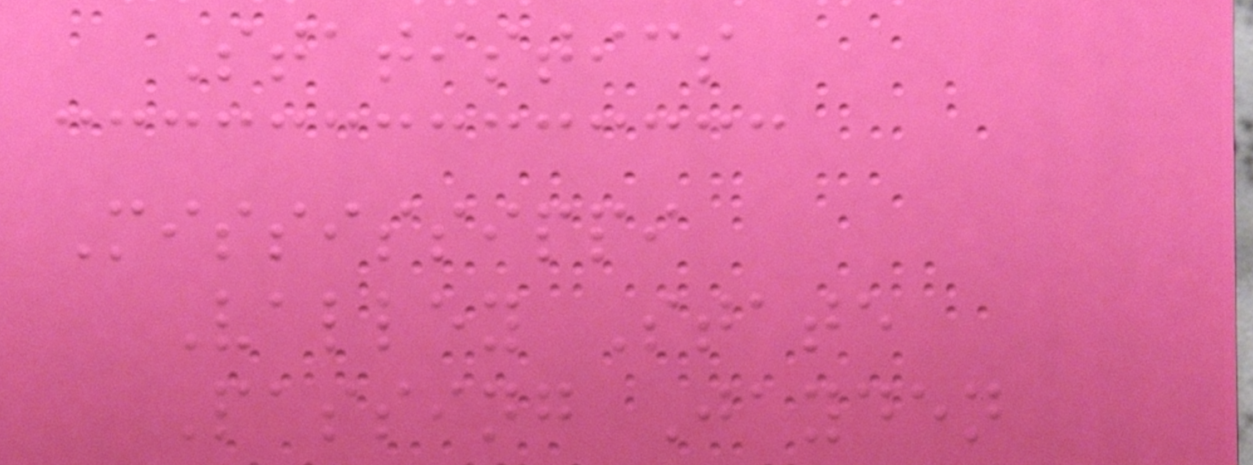Statistics
Mississippi
Valley State
Passing Jayden
